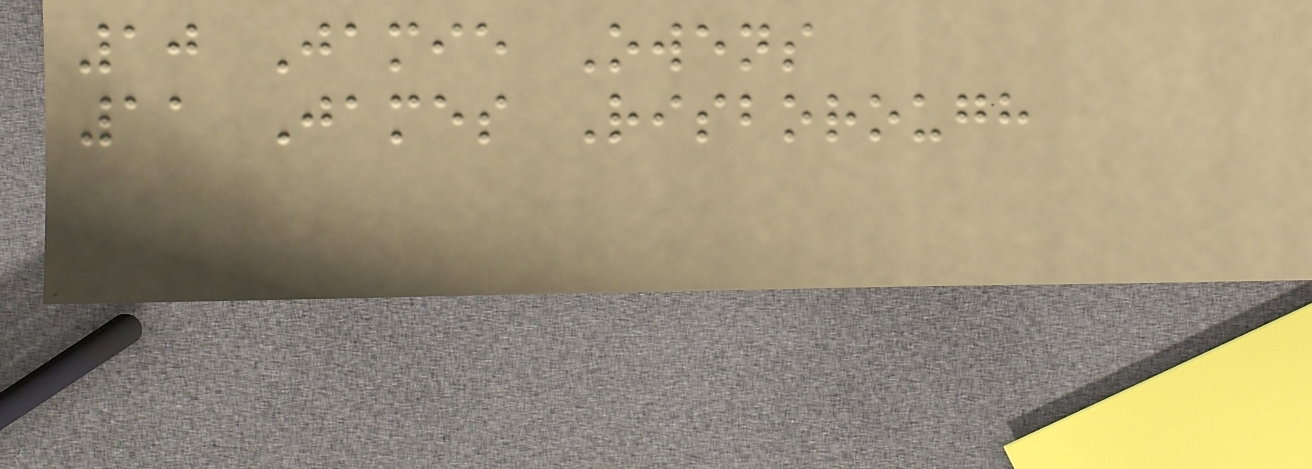10 Jamie Owens
11 James Risborough
